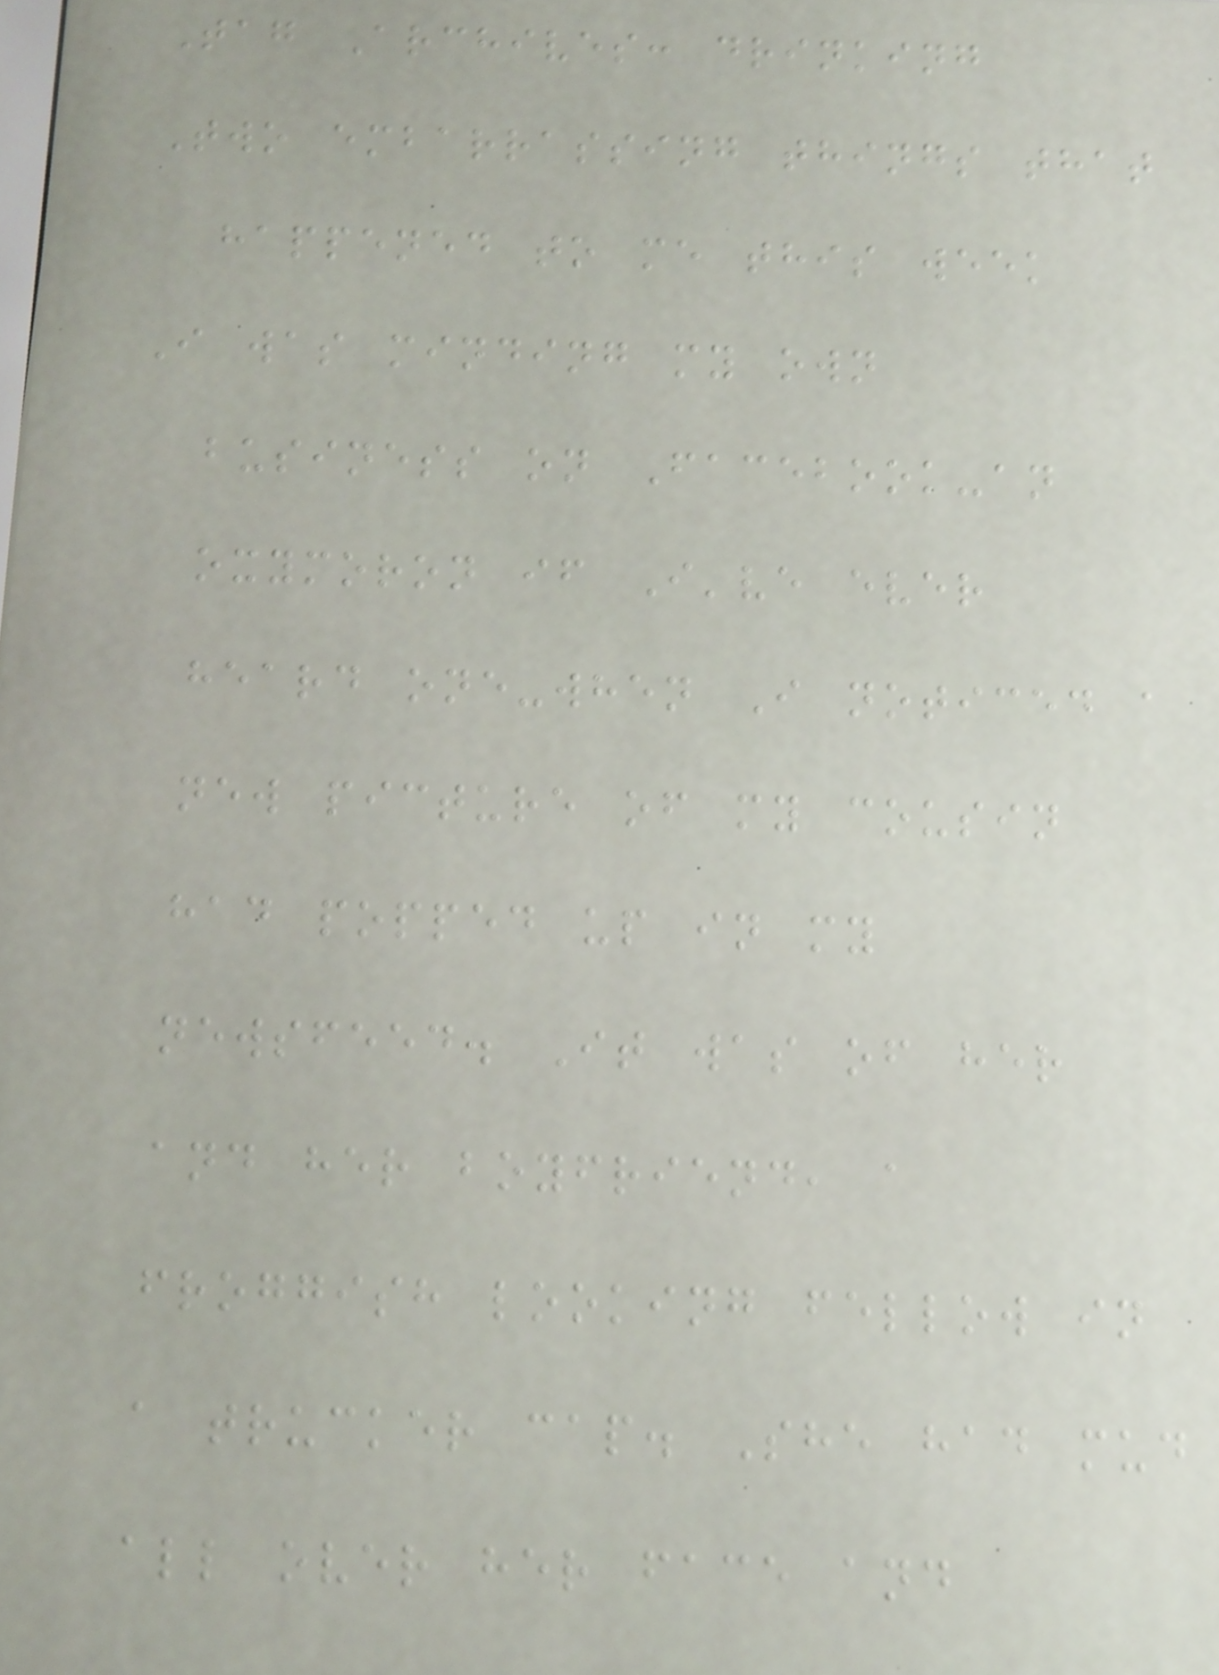Tag Archives: drinking
Two embarrassing things that
happened to me this week
I was minding my own
business on Facebook-an
oxymoron if I've ever
heard one-when I noticed a
new picture of my cousin
had popped up in my
newsfeed. It was of her
and her boyfriend, a
froggish looking fellow in
a trucker cap. She had mud
all over her face and
